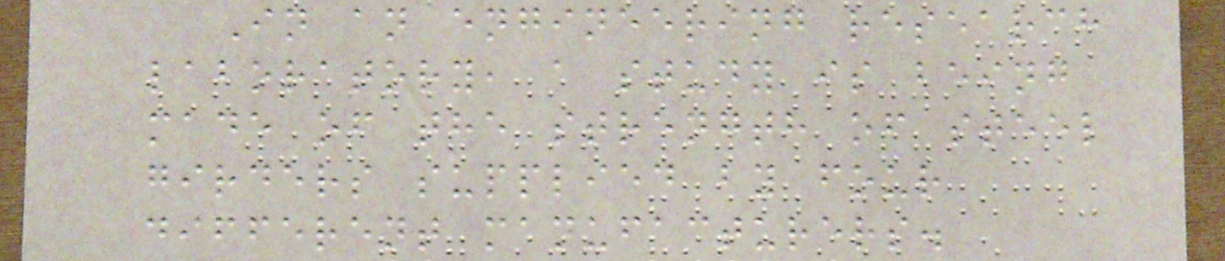In an engineering research
laboratory, a study is being
made of the strength of steel
girders supplied by four
different manufacturers.
